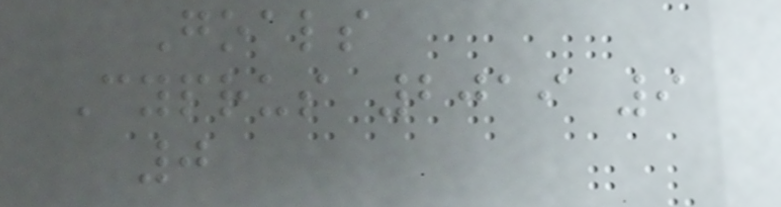Goals
Cyprus 2019 9
0
